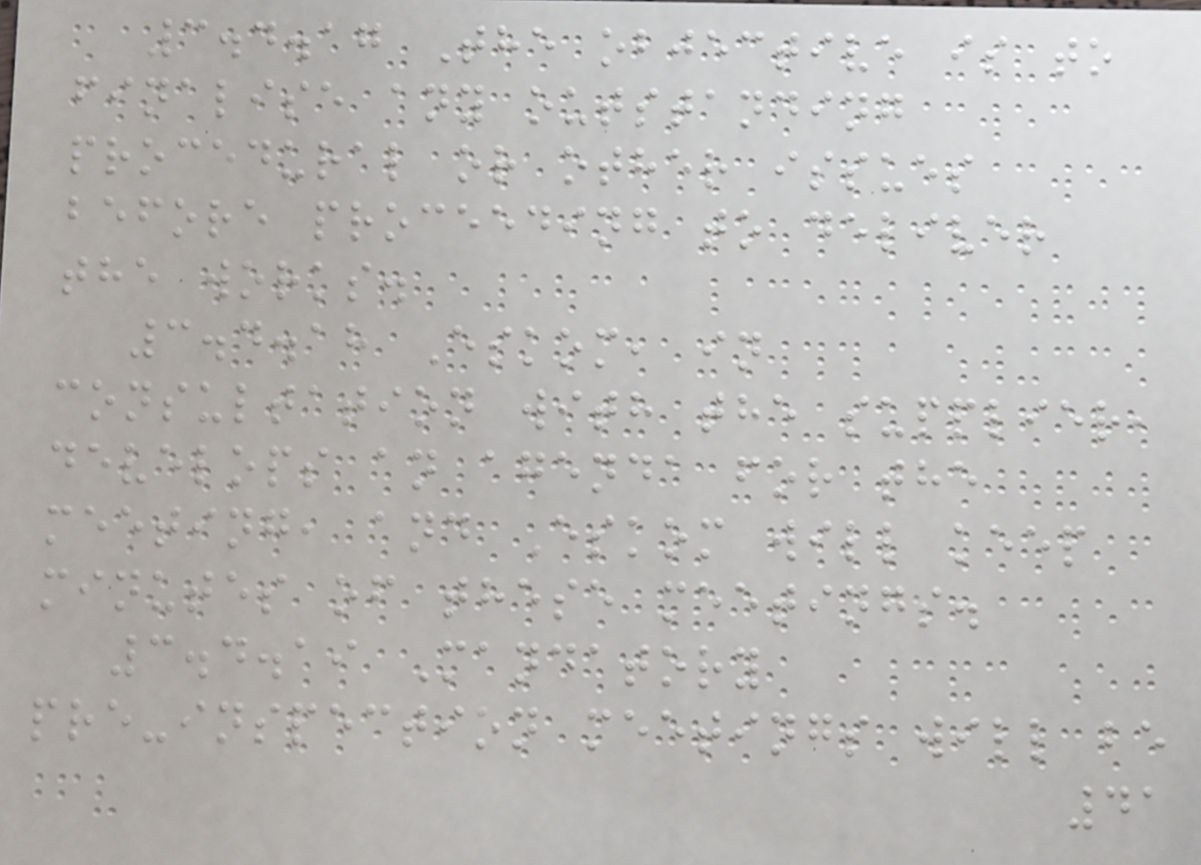3.4.17 The objective is to
finalise any outstanding
procedural or other issues
before proceeding to deliver
the works.
3.4.18 Eskom, in
consultation with the supplier,
develops an agenda for the
meeting, and Eskom will keep
minutes of these meetings.
3.4.19 Mandatory
pre-inspection meetings will be
41
